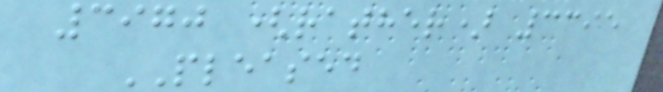3970 (rather) 3395
PLEASED
